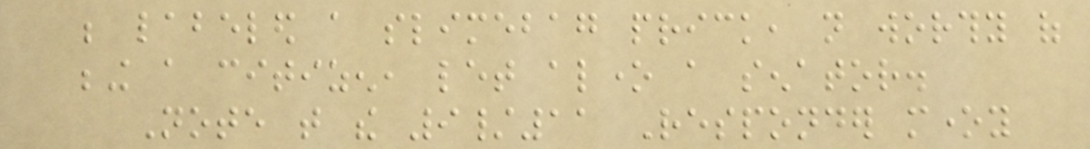be labeled a slimebag prick, not worthy of
being a citizen, let alone a senator.
Note that the 9/11 Responder money
